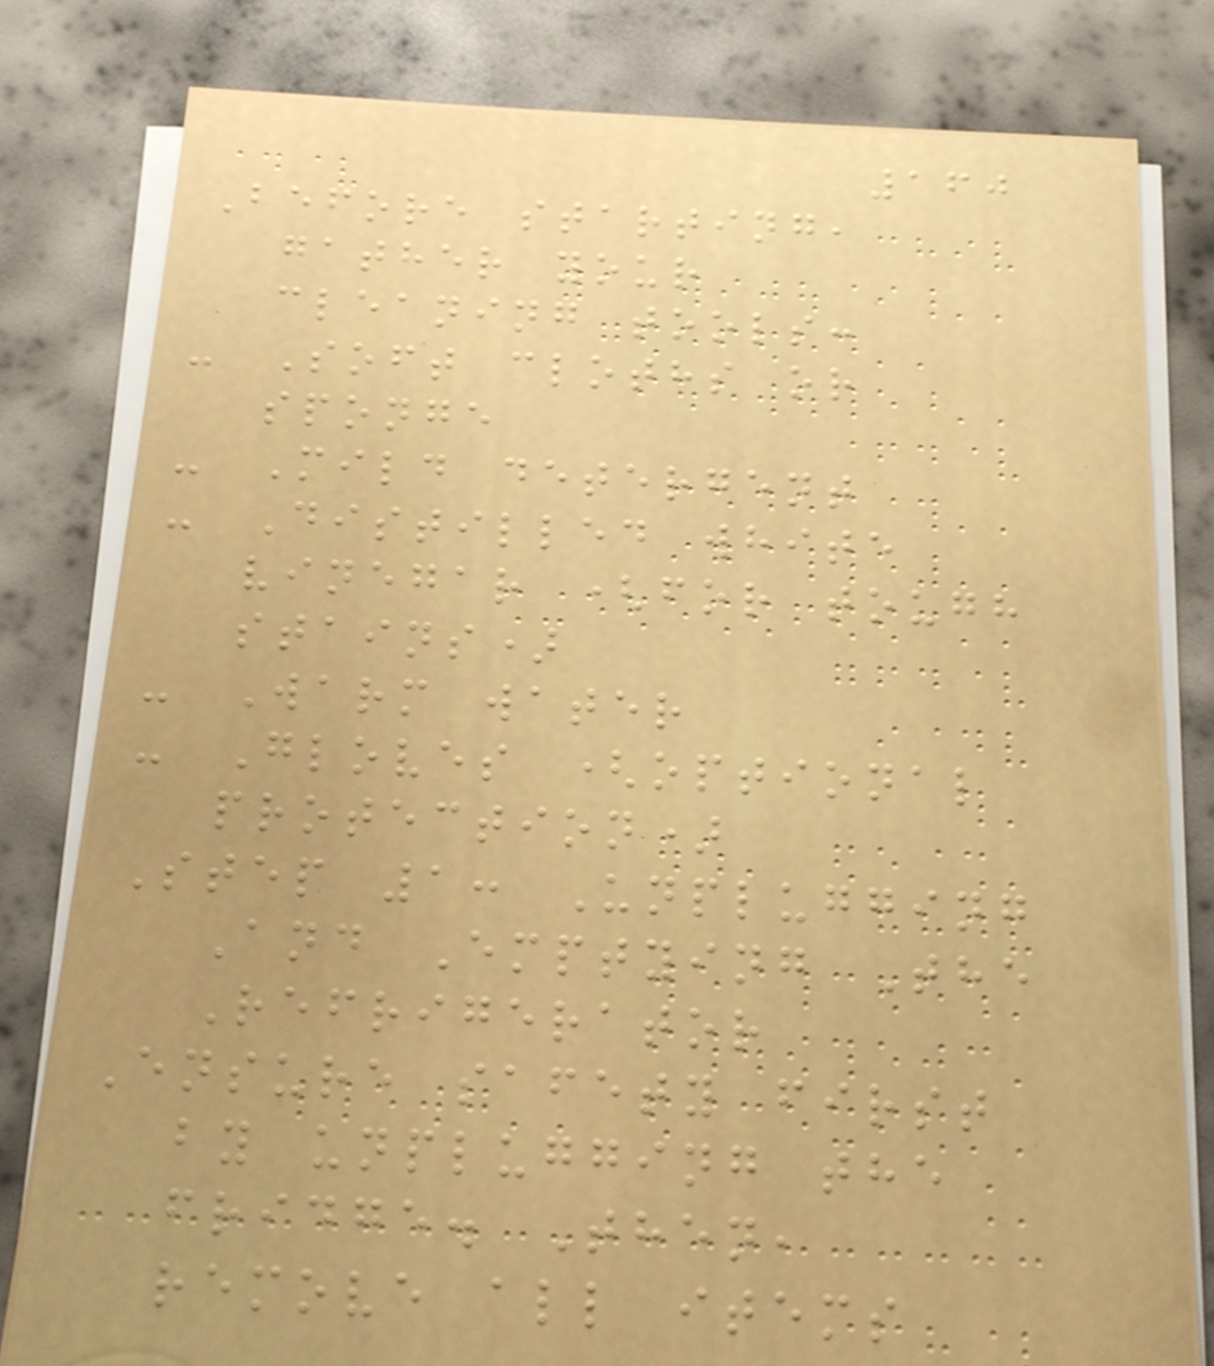160
Before starting,
gather your
cleaning tools:
- Soft cloths or
sponge
- Mild detergent
- Distilled white
vinegar (for tough
stains)
- Warm water
- Gloves (optional
protection)
Step 1: Unplugging
And Emptying The
Refrigerator
Ensure safety first
by unplugging the
fridge. Then,
remove all items
